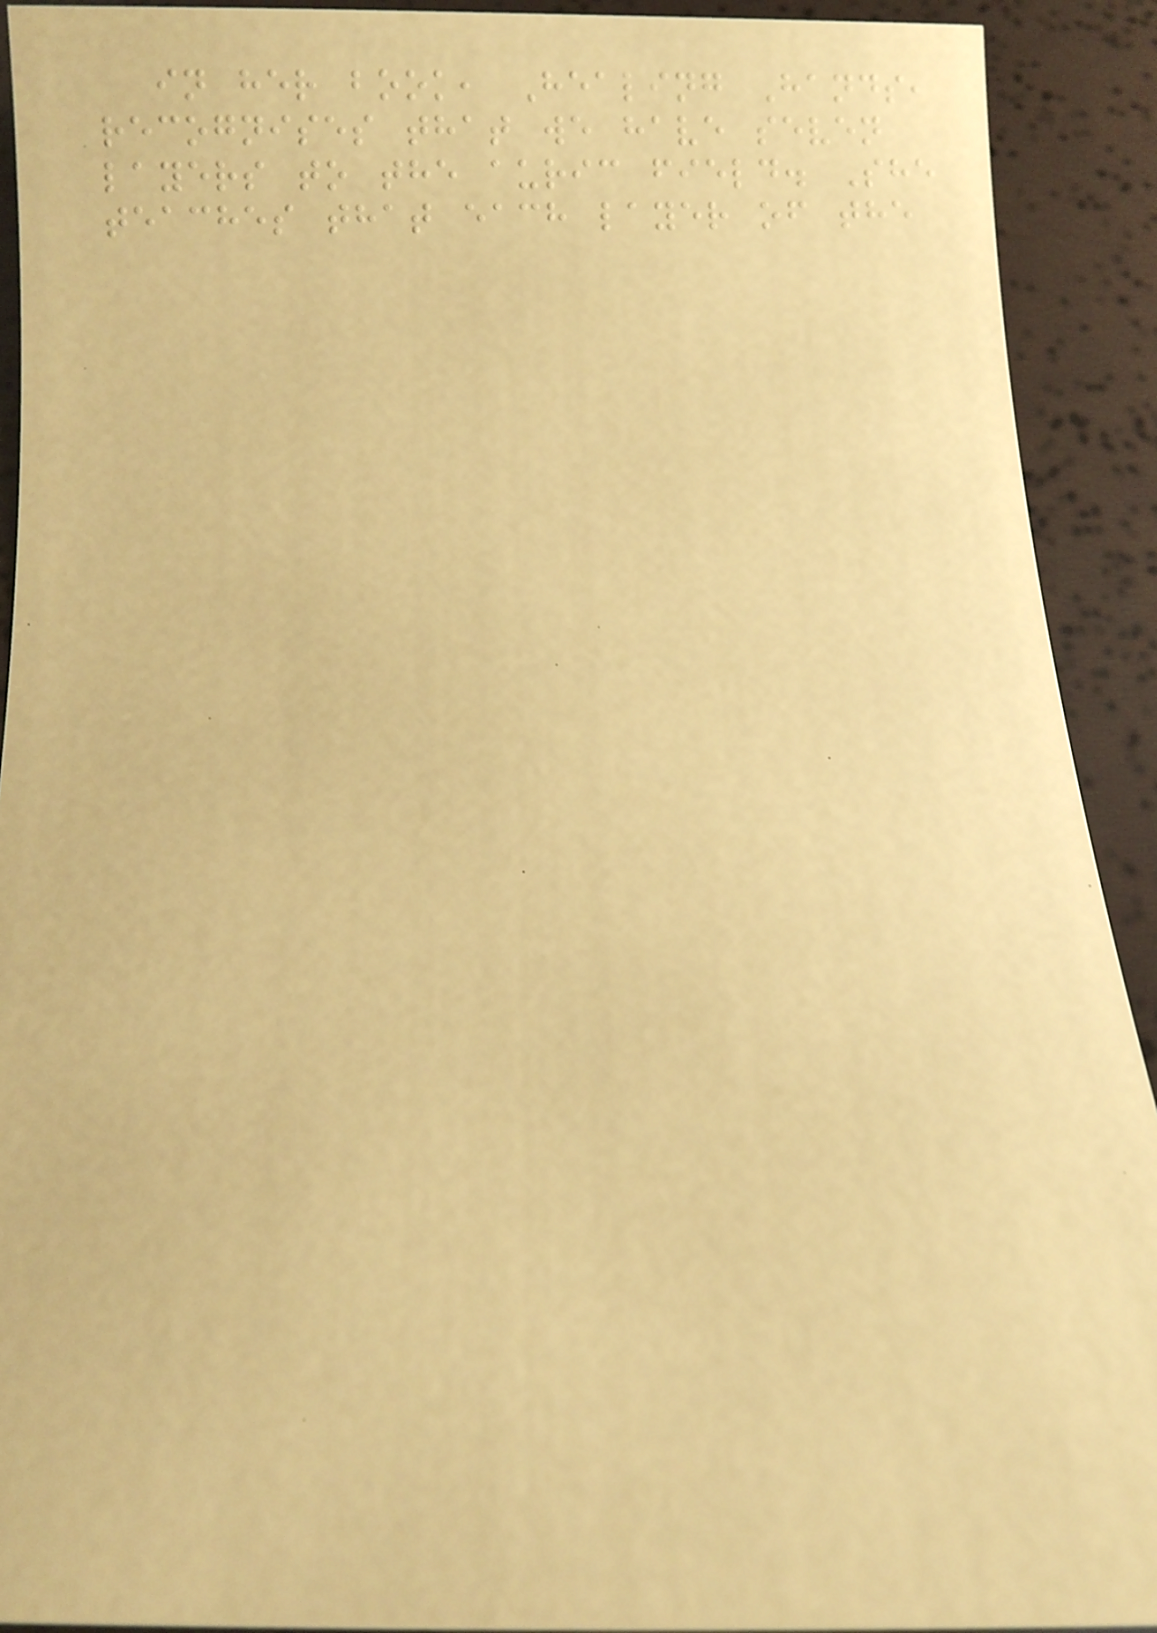in her book, Healing Hands,
recognises that we have seven
layers to the auric field. She
teaches that each layer of the
